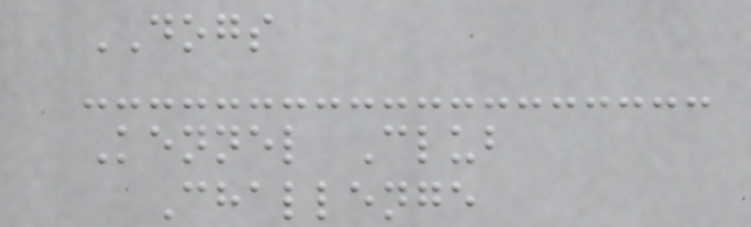DOGS
Kennel Club
Challenge
